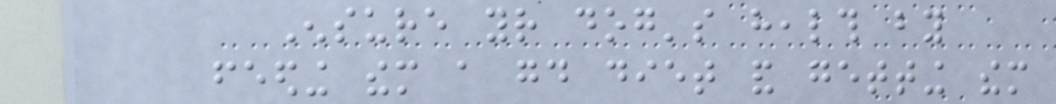Ensure your dog's health by
feeding them a good diet and getting them
